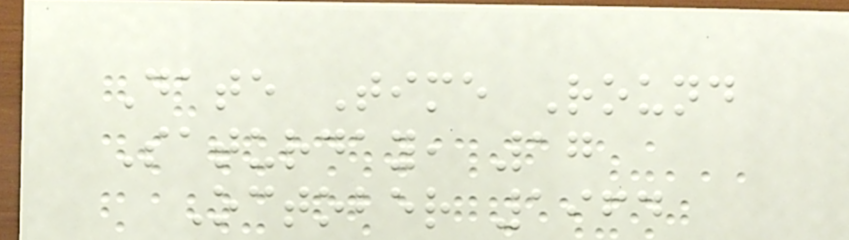Date Time Round
Saturday, 17
October 1964
